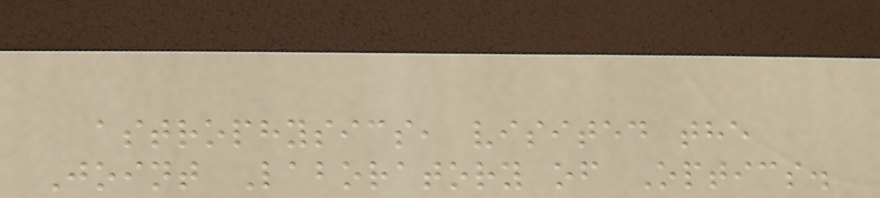astrophysics, visited the
Joint Laboratory of Optics.
